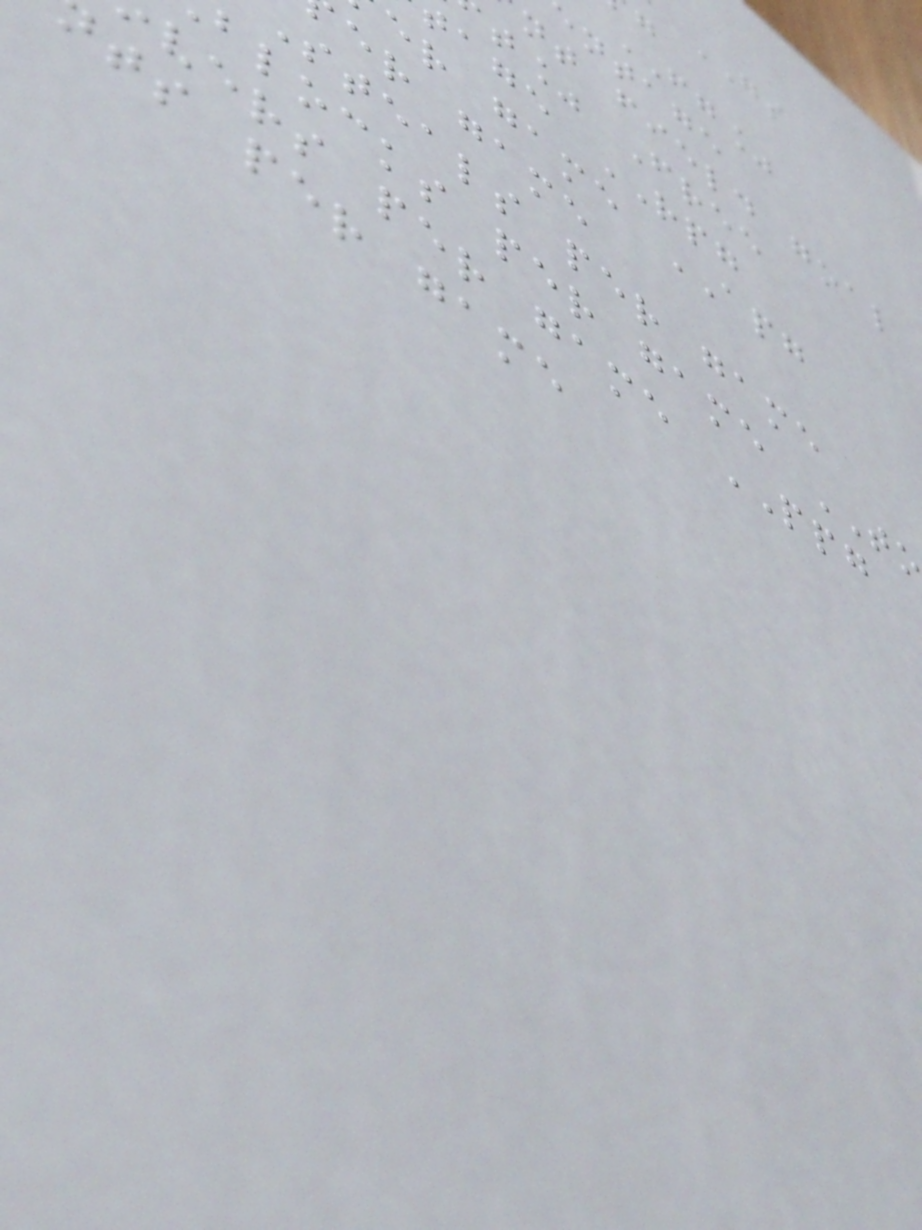FG%
nt field goal
t% Free
age RPG
er game APG
er game
steals per game
blocks per game
vers per game PPG
ts per game
